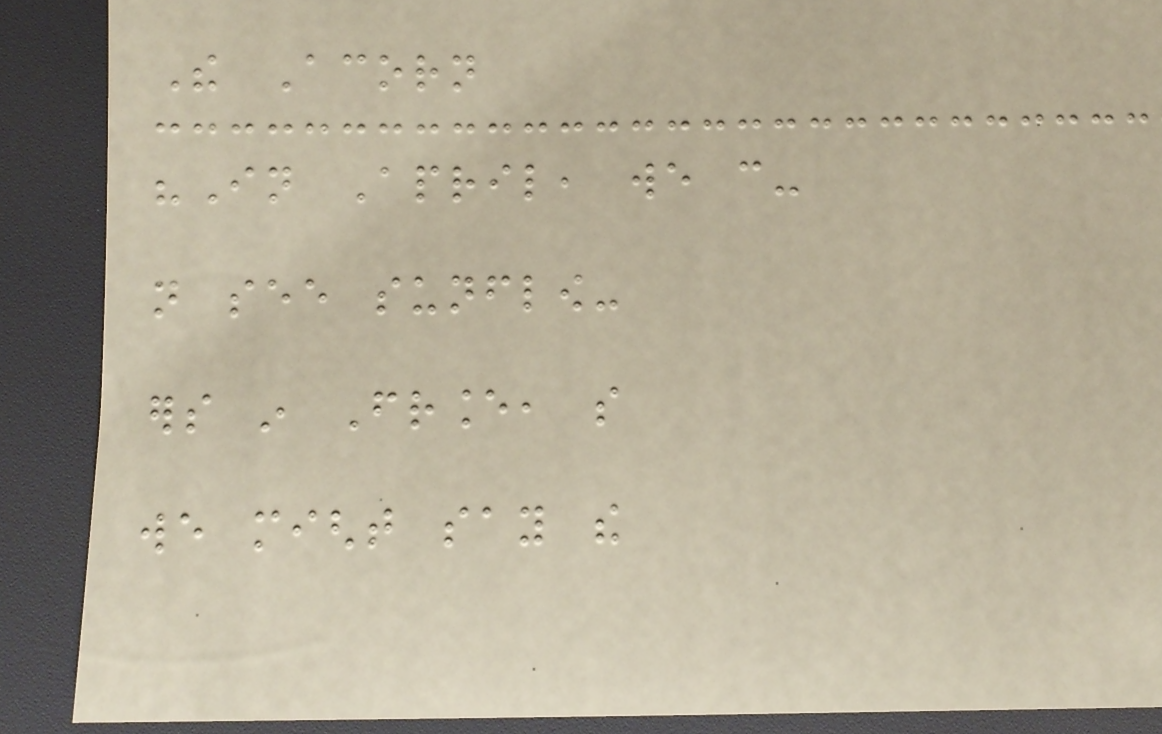The Acorn
"In April, we can-
not see sunflow-
ers in France, so
we might say the
